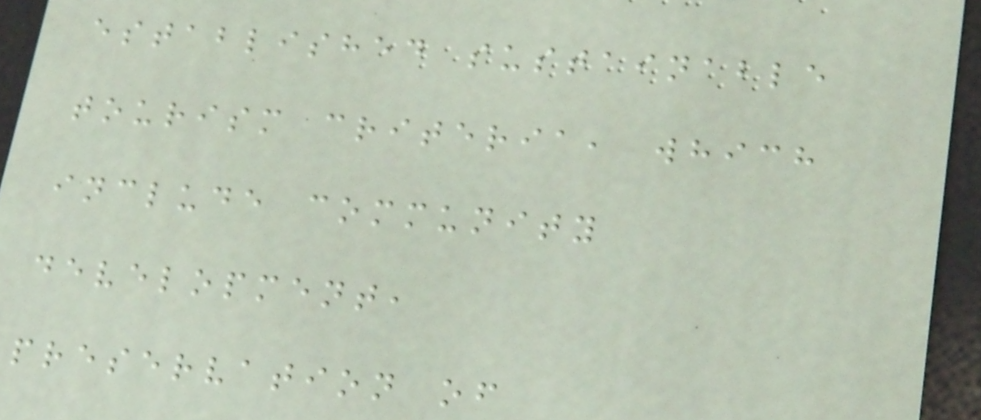established sustainable
tourism criteria, which
include community
development,
preservation of
